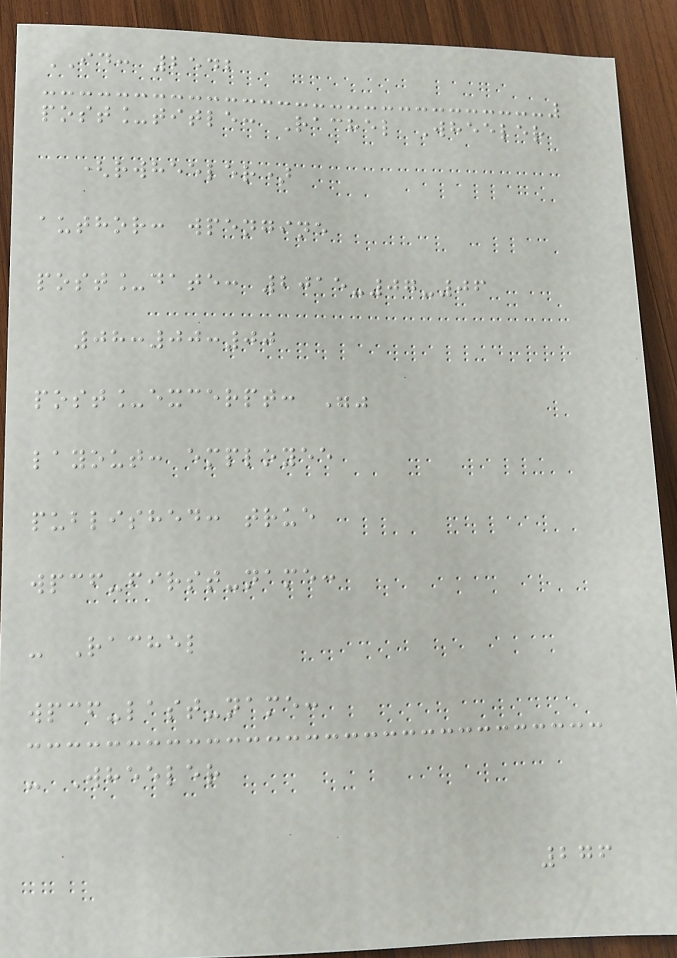ID: 2542
post_title: Rachel Wheeler
(rwheeler)
author: wpengine
post_date: 2015-07-06
08:00:00
post_excerpt: ""
layout: employee
published: true
wpcf-first-name:
- Rachel
wpcf-last-name:
- Wheeler
276
